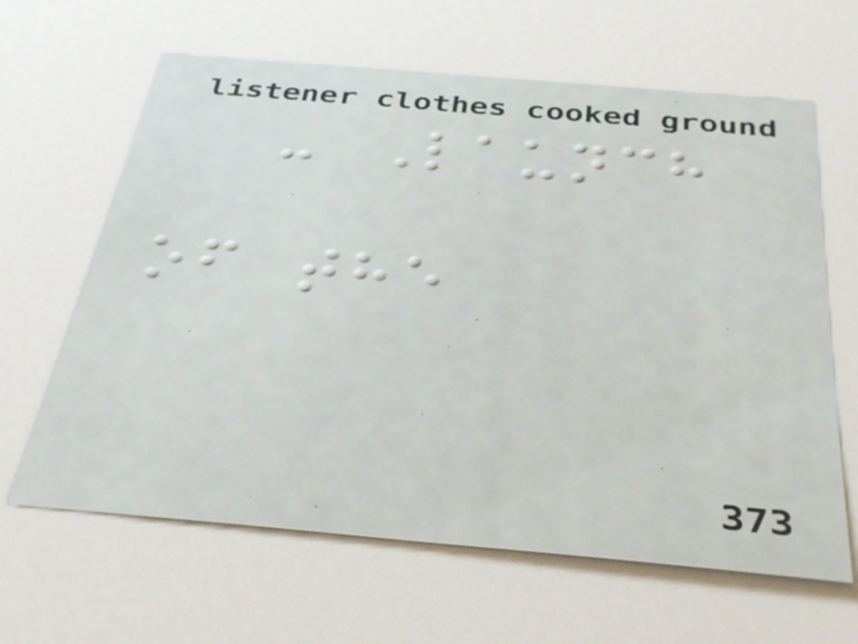- Launch
of the
